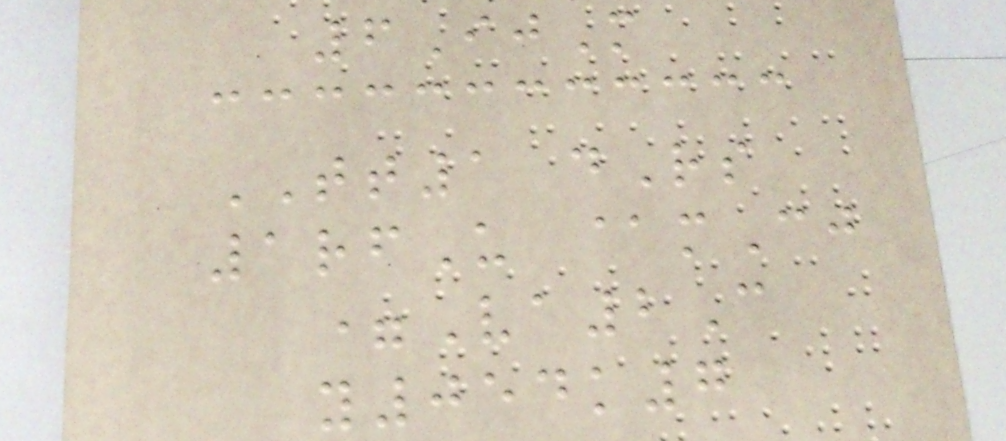6IjM
TT1 dRs
1rfU @mCj
=Va2C
y054k7
